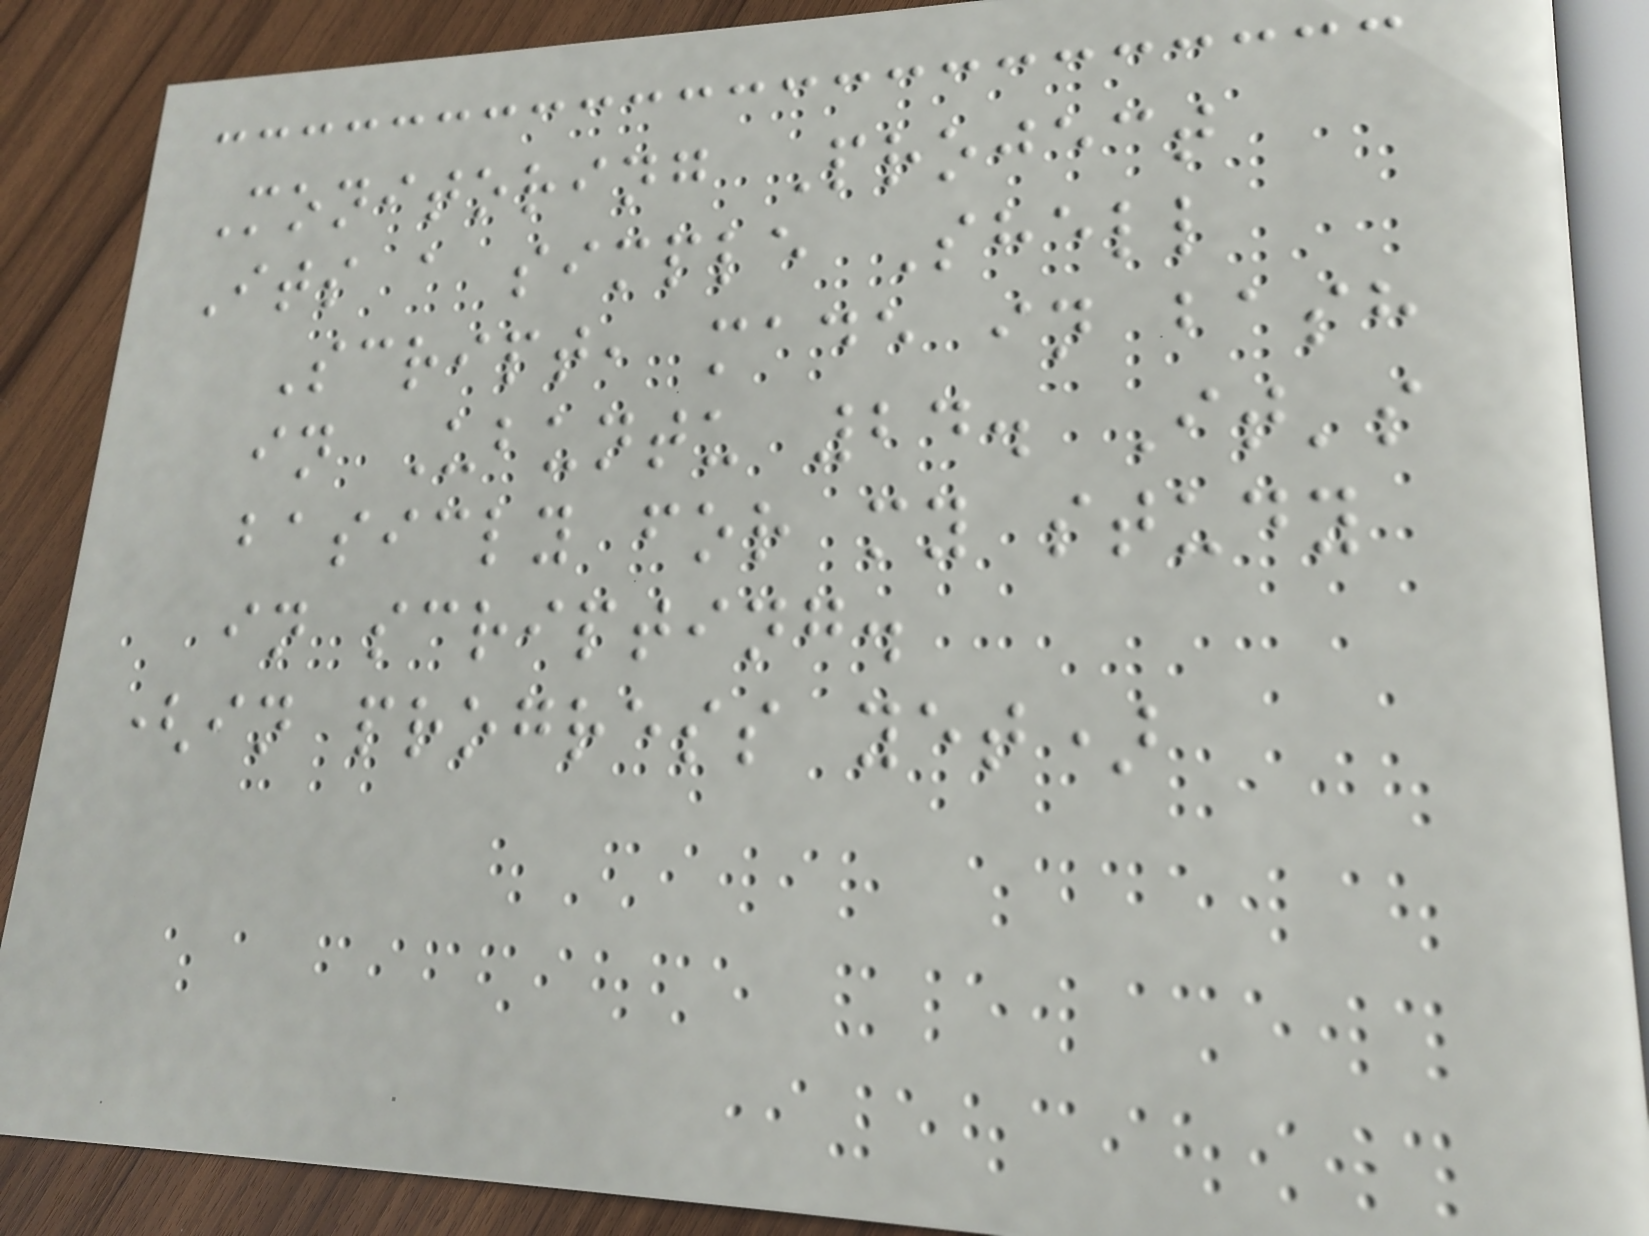Monitoring Project
Its a simple Shell
Script, made in bash
in Ubuntu 24. It's
basicly for my study
in scripting.
(in progress yet)
